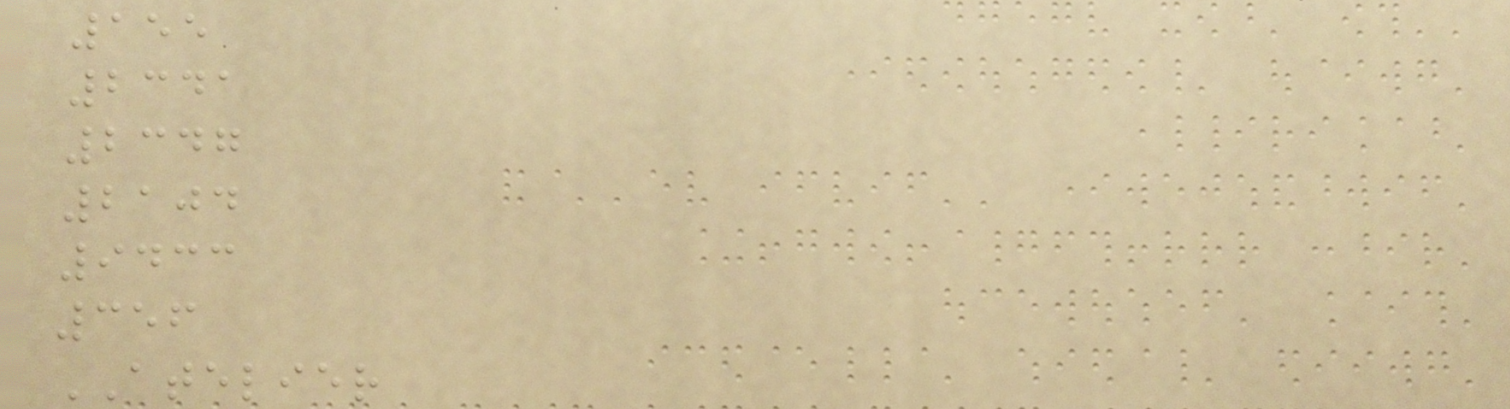155
2341
2347
2104
9433
356
ATELIER
